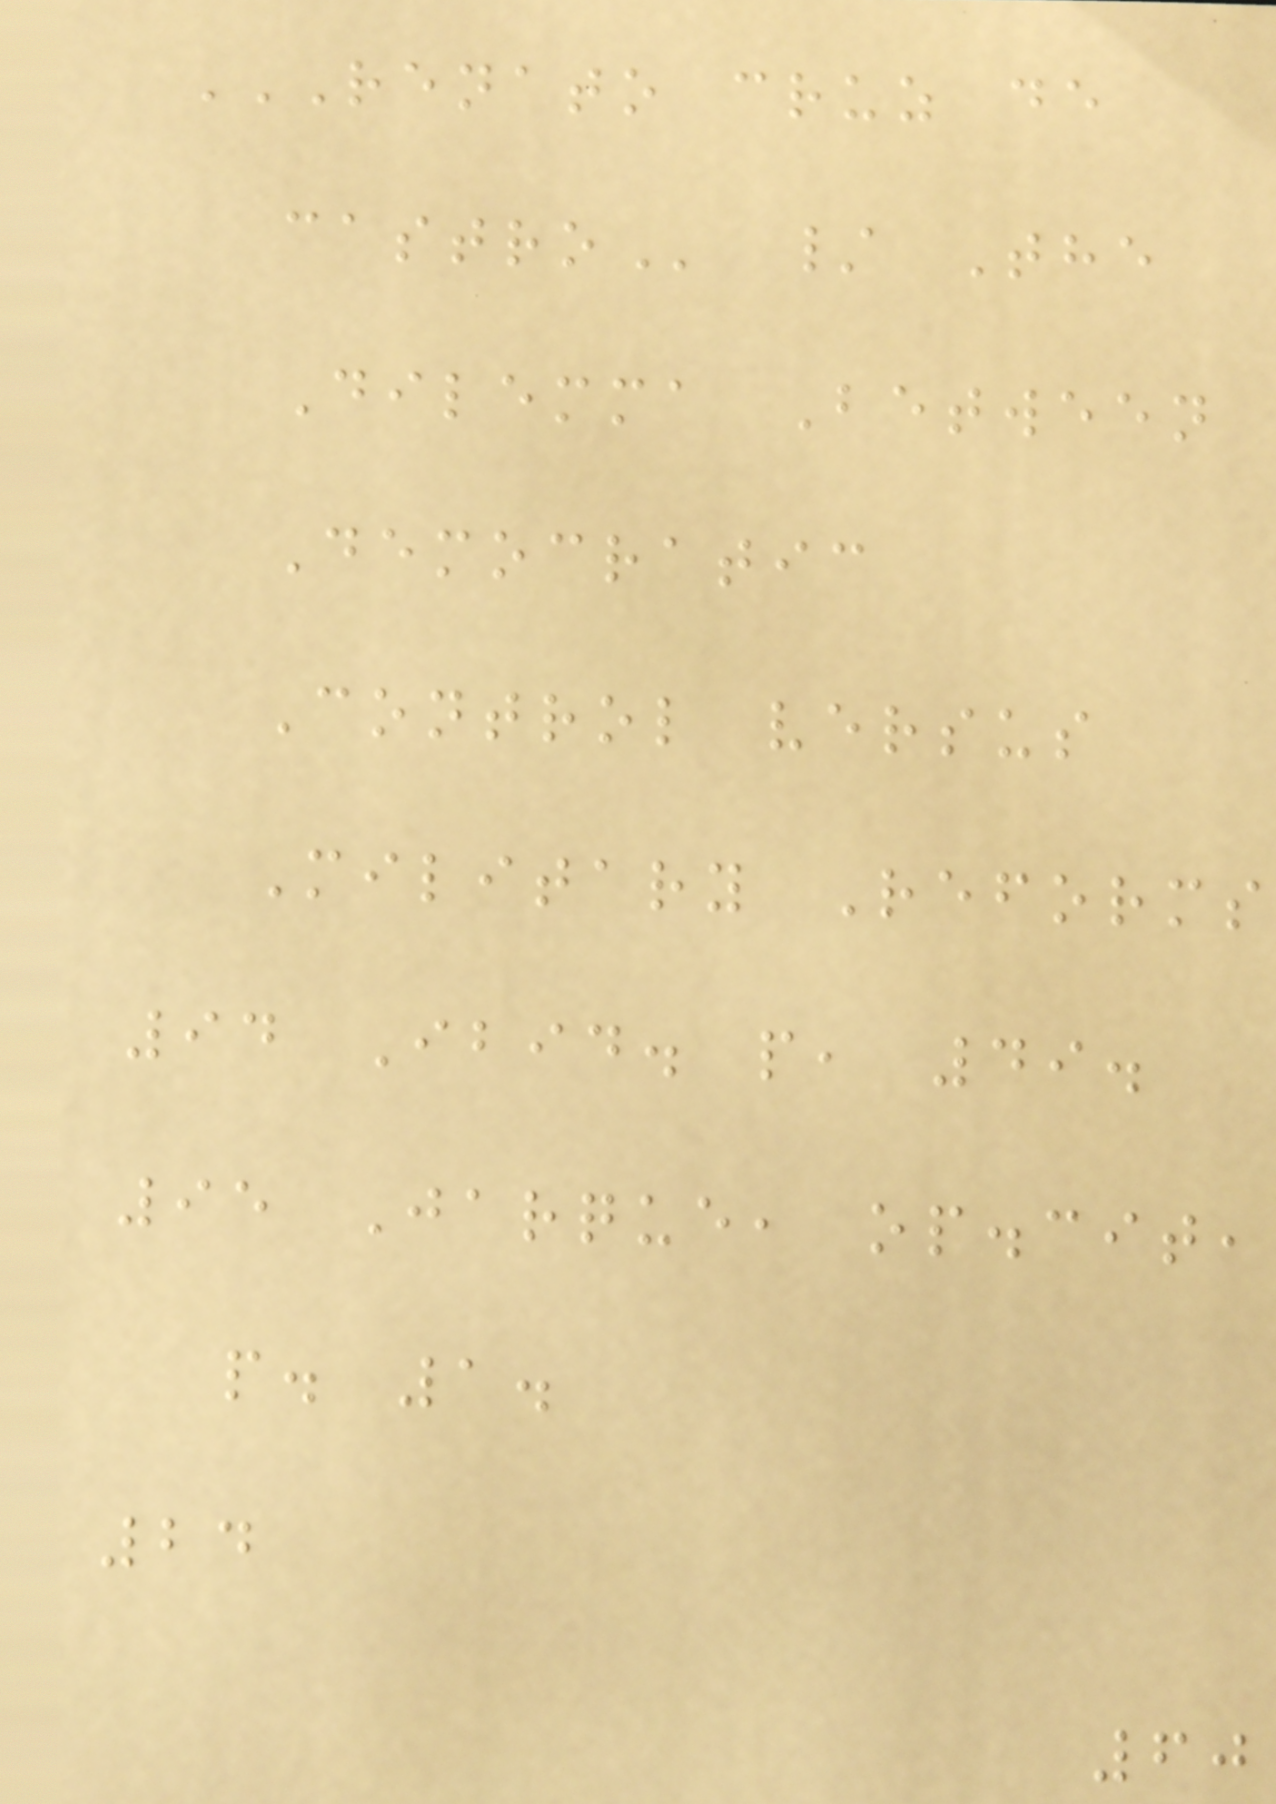RENATO CRUZ DE
CASTRO / The
Dilemma Between
Democratic
Control versus
Military Reforms
94 Ibid. p, 49.
95 Jarque, op.cit,
p. 1.
24
60
